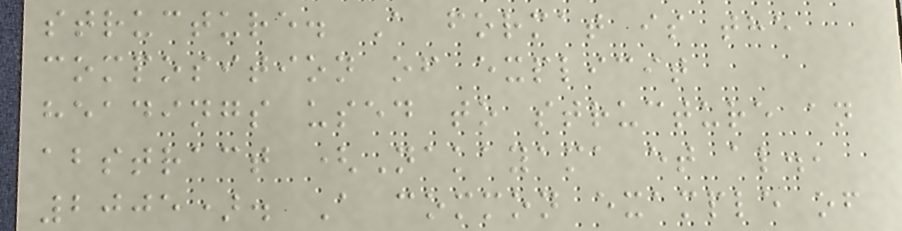structure. A format is the
composition of explicit
headings used to structure an
abstract (Nakayama et al.,
2005). A common example of
